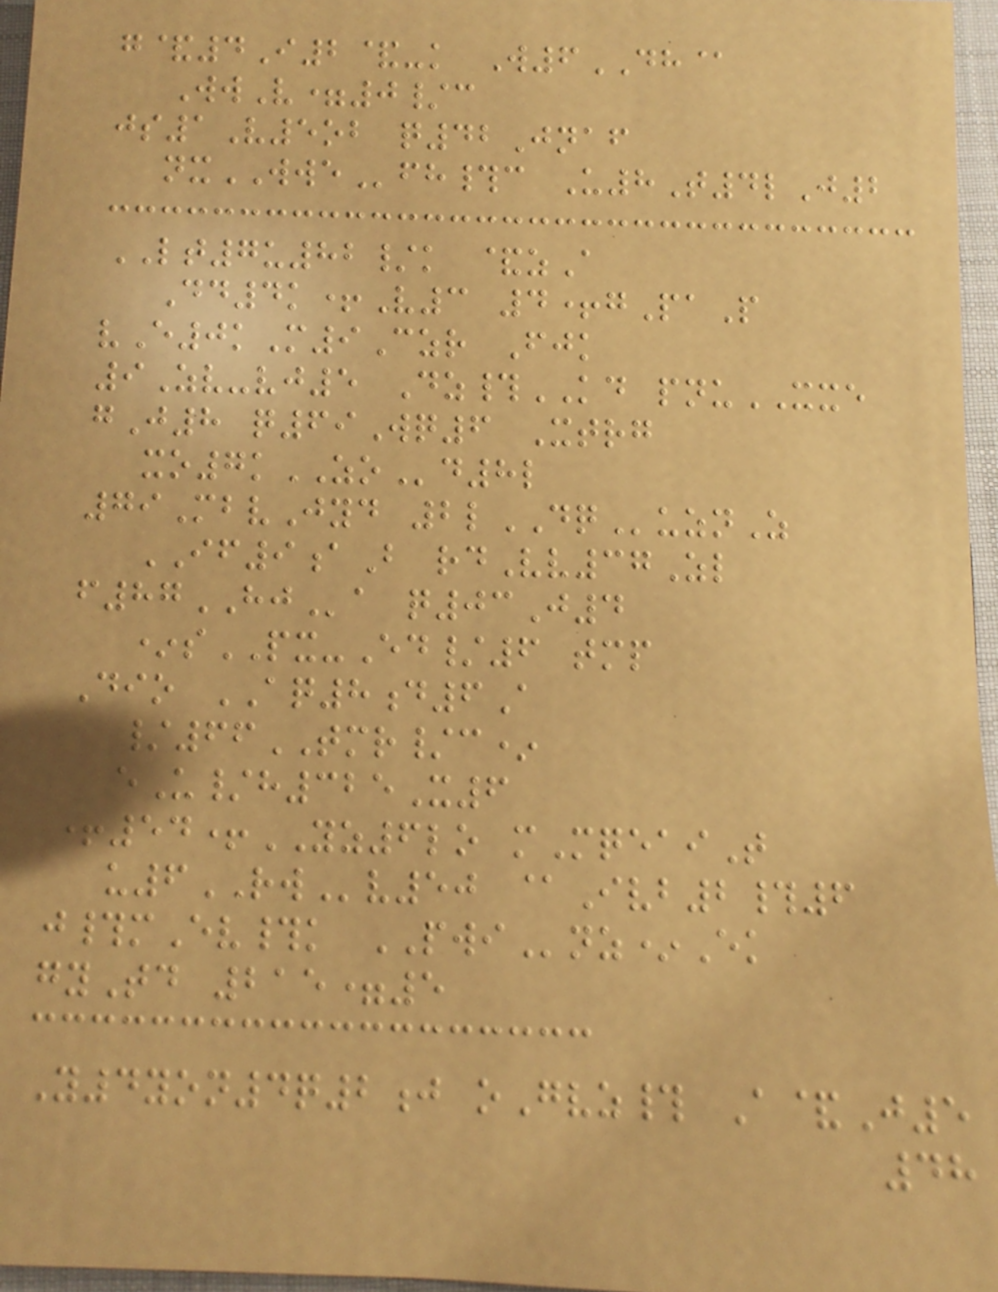g&4I2&-k W6DH@
WwV=0/c
js1V5ob q42Jnaf
nxWWEfh#c U8T4lJ2
LT7u82/k &zA
Dd4k+V3 4+gPaP
vE0kM9Czr Fjk
9Zv-vj5 Dz#KD pnuXXE
gJ8 q69Wq6 Xtrg
xo7kZOd8l
79MbvJyd 2lDQuznZ
IF9aB rdVv37Zl
f87HJa q03J4
*sPX-Ed/6 tmp
Dio AQ8d6A
/66TMR/c*
eU/h325X6
+54+YZ6lo mMqeaiT
u6RWv50 @Ivb2#6
j#mEv#k PWInz*Ek
gyTd 215=5
Y4yon4q2j oGvz# A&J5
48
